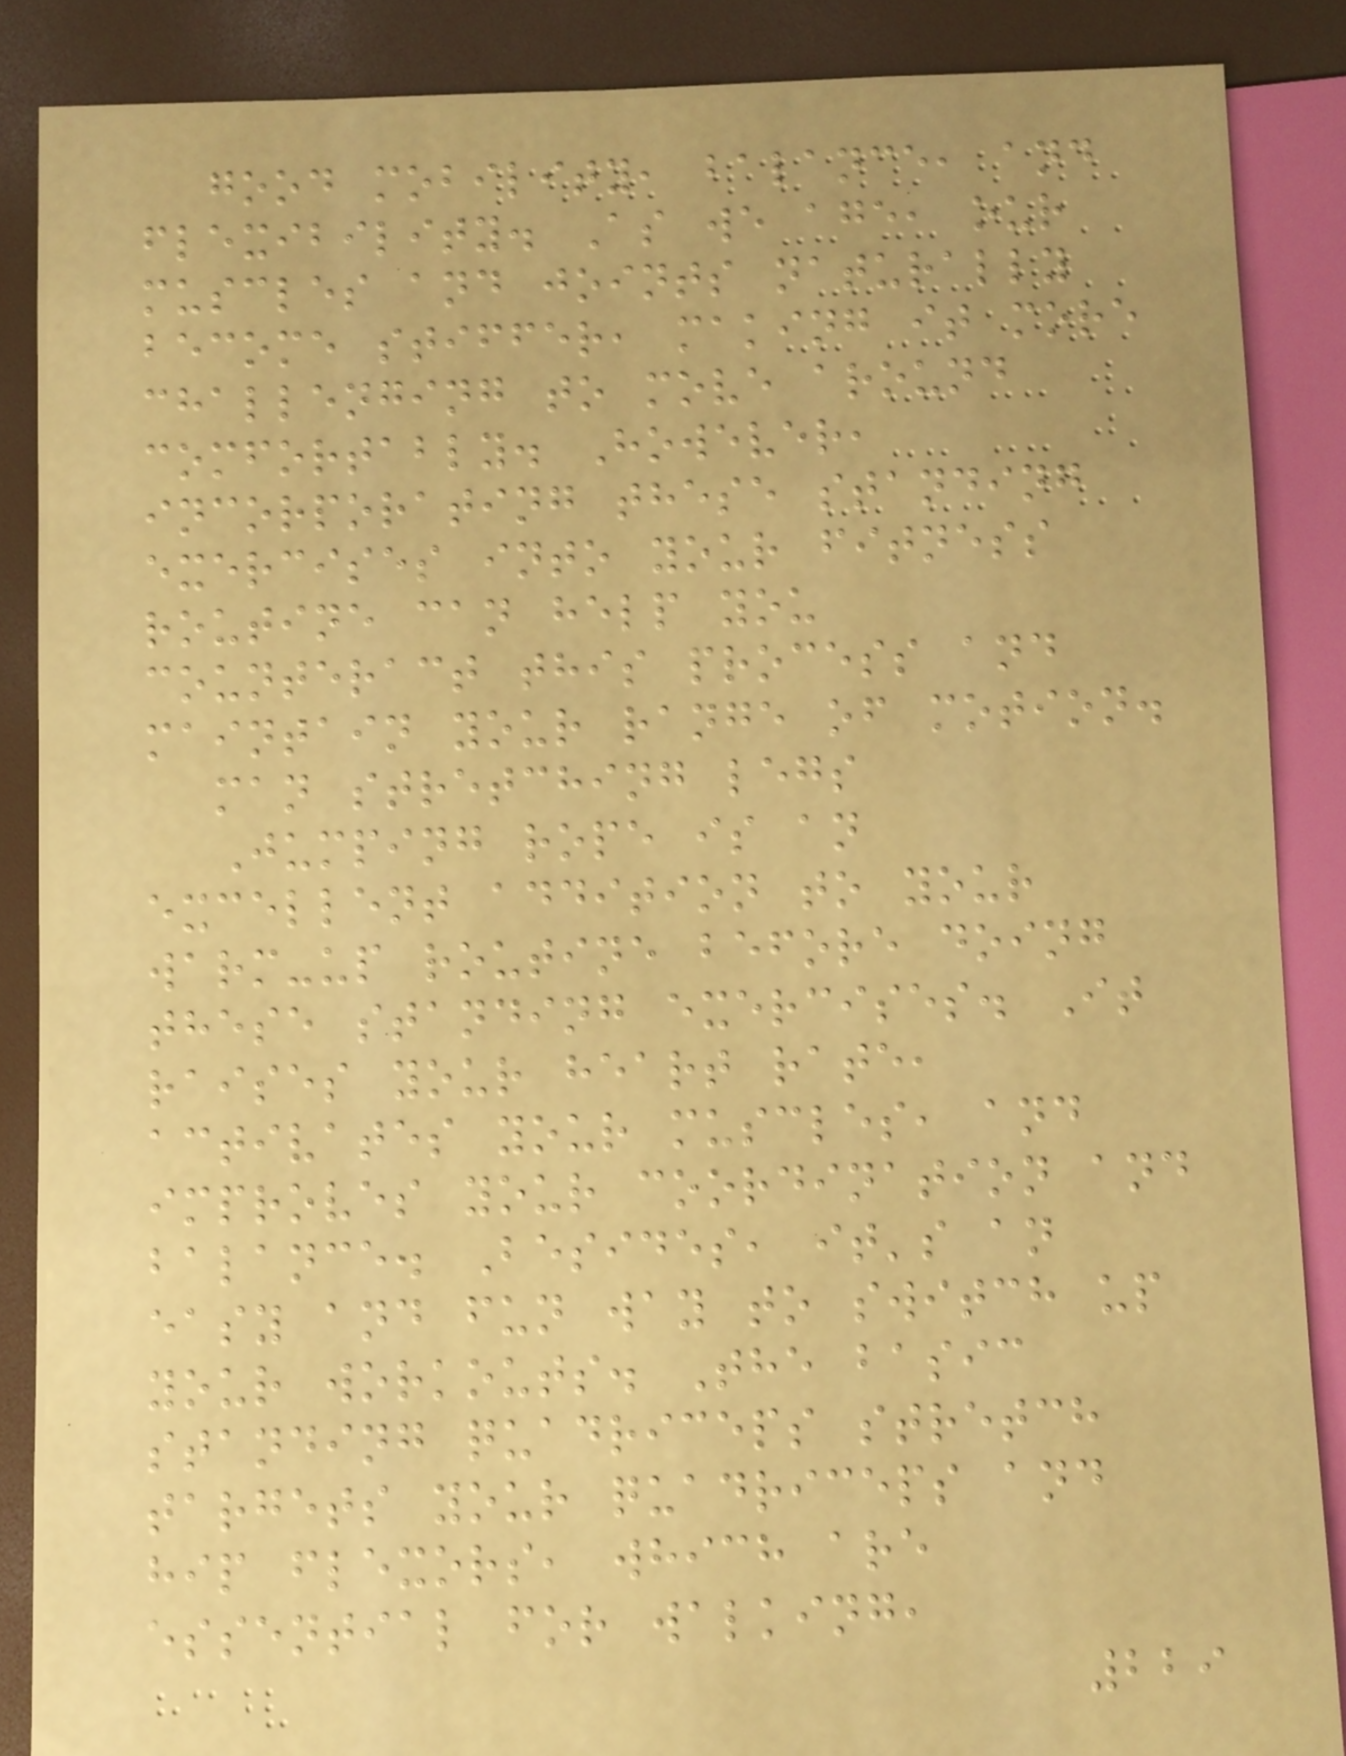good mobility, balance, and
flexibility. As we age, our
muscles and joints naturally
become stiffer, making it more
challenging to move around
comfortably. However,
incorporating these standing
exercises into your fitness
routine can help you
counteract this process and
maintain your range of motion.
man stretching legs
Jumping rope is an
excellent addition to your
warm-up routine before doing
these standing exercises. It
raises your heart rate,
activates your muscles, and
improves your coordination and
balance. Besides, it's an
easy and fun way to switch up
your workouts. The basic
standing quadriceps stretch
targets your quadriceps and
hip flexors, which are
essential for walking,
229
